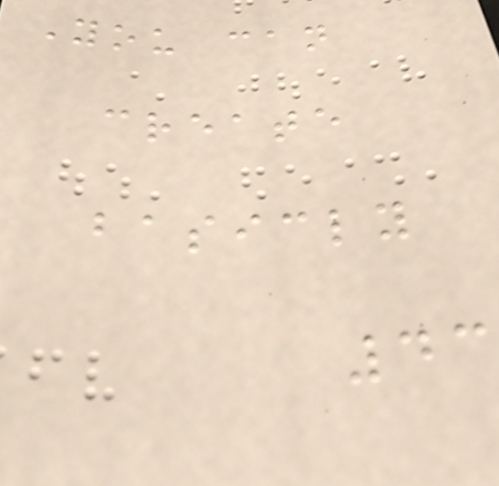You can
create
basicly
43
